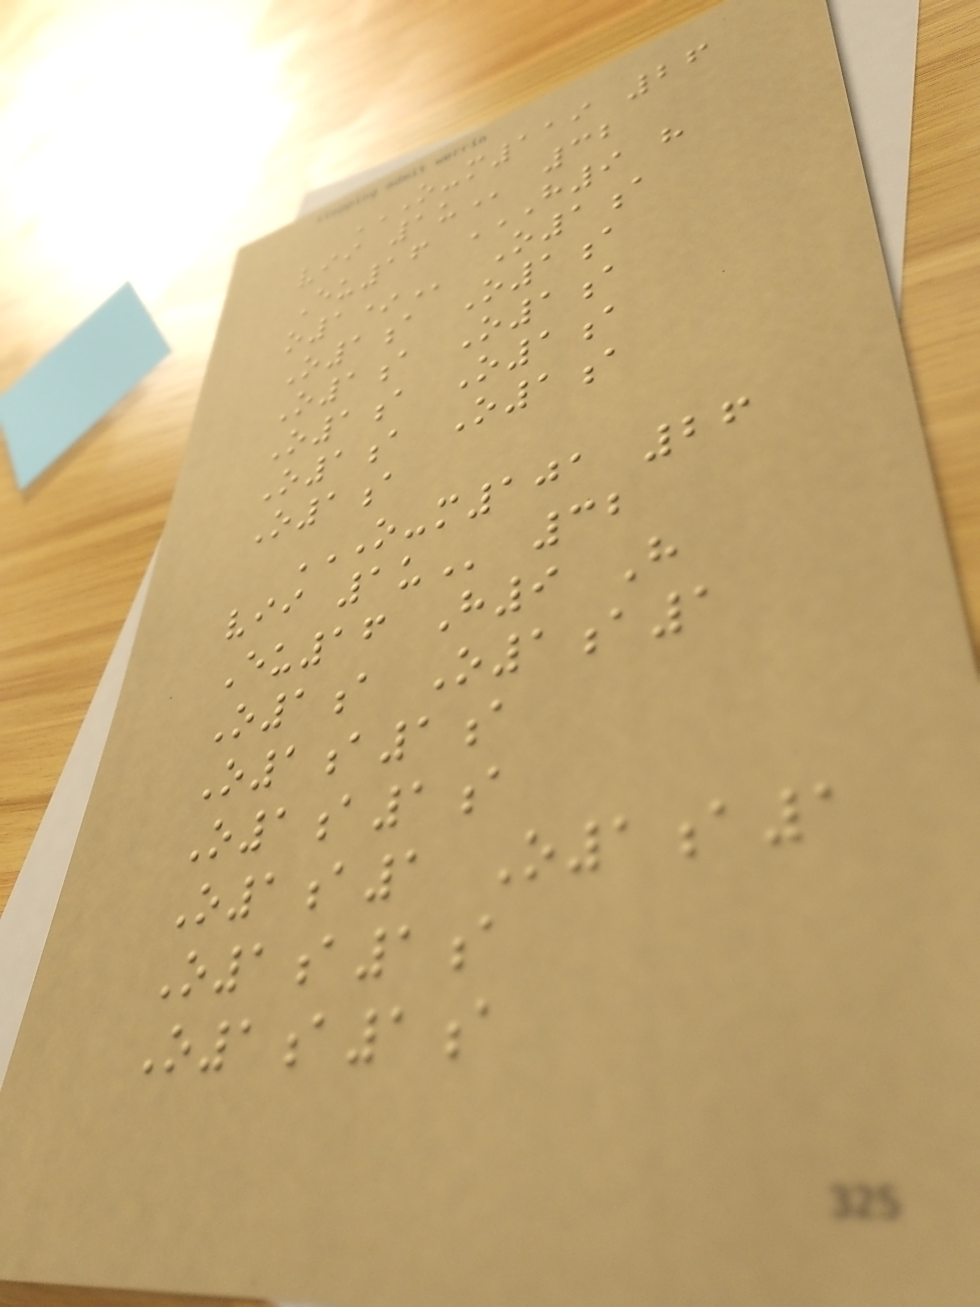O-M119 26
VII 1U 32
Eu16 H9 H
O1* O1a
O1a O1a
O1a O1a
O1a O1a
O1a O1a
O1a
O-M101 26
VII 1U 32
Eu16 H9 H
O1a O1a1
O1a1a
O1a1a
O1a1 O1a1
O1a1a
O1a1a
